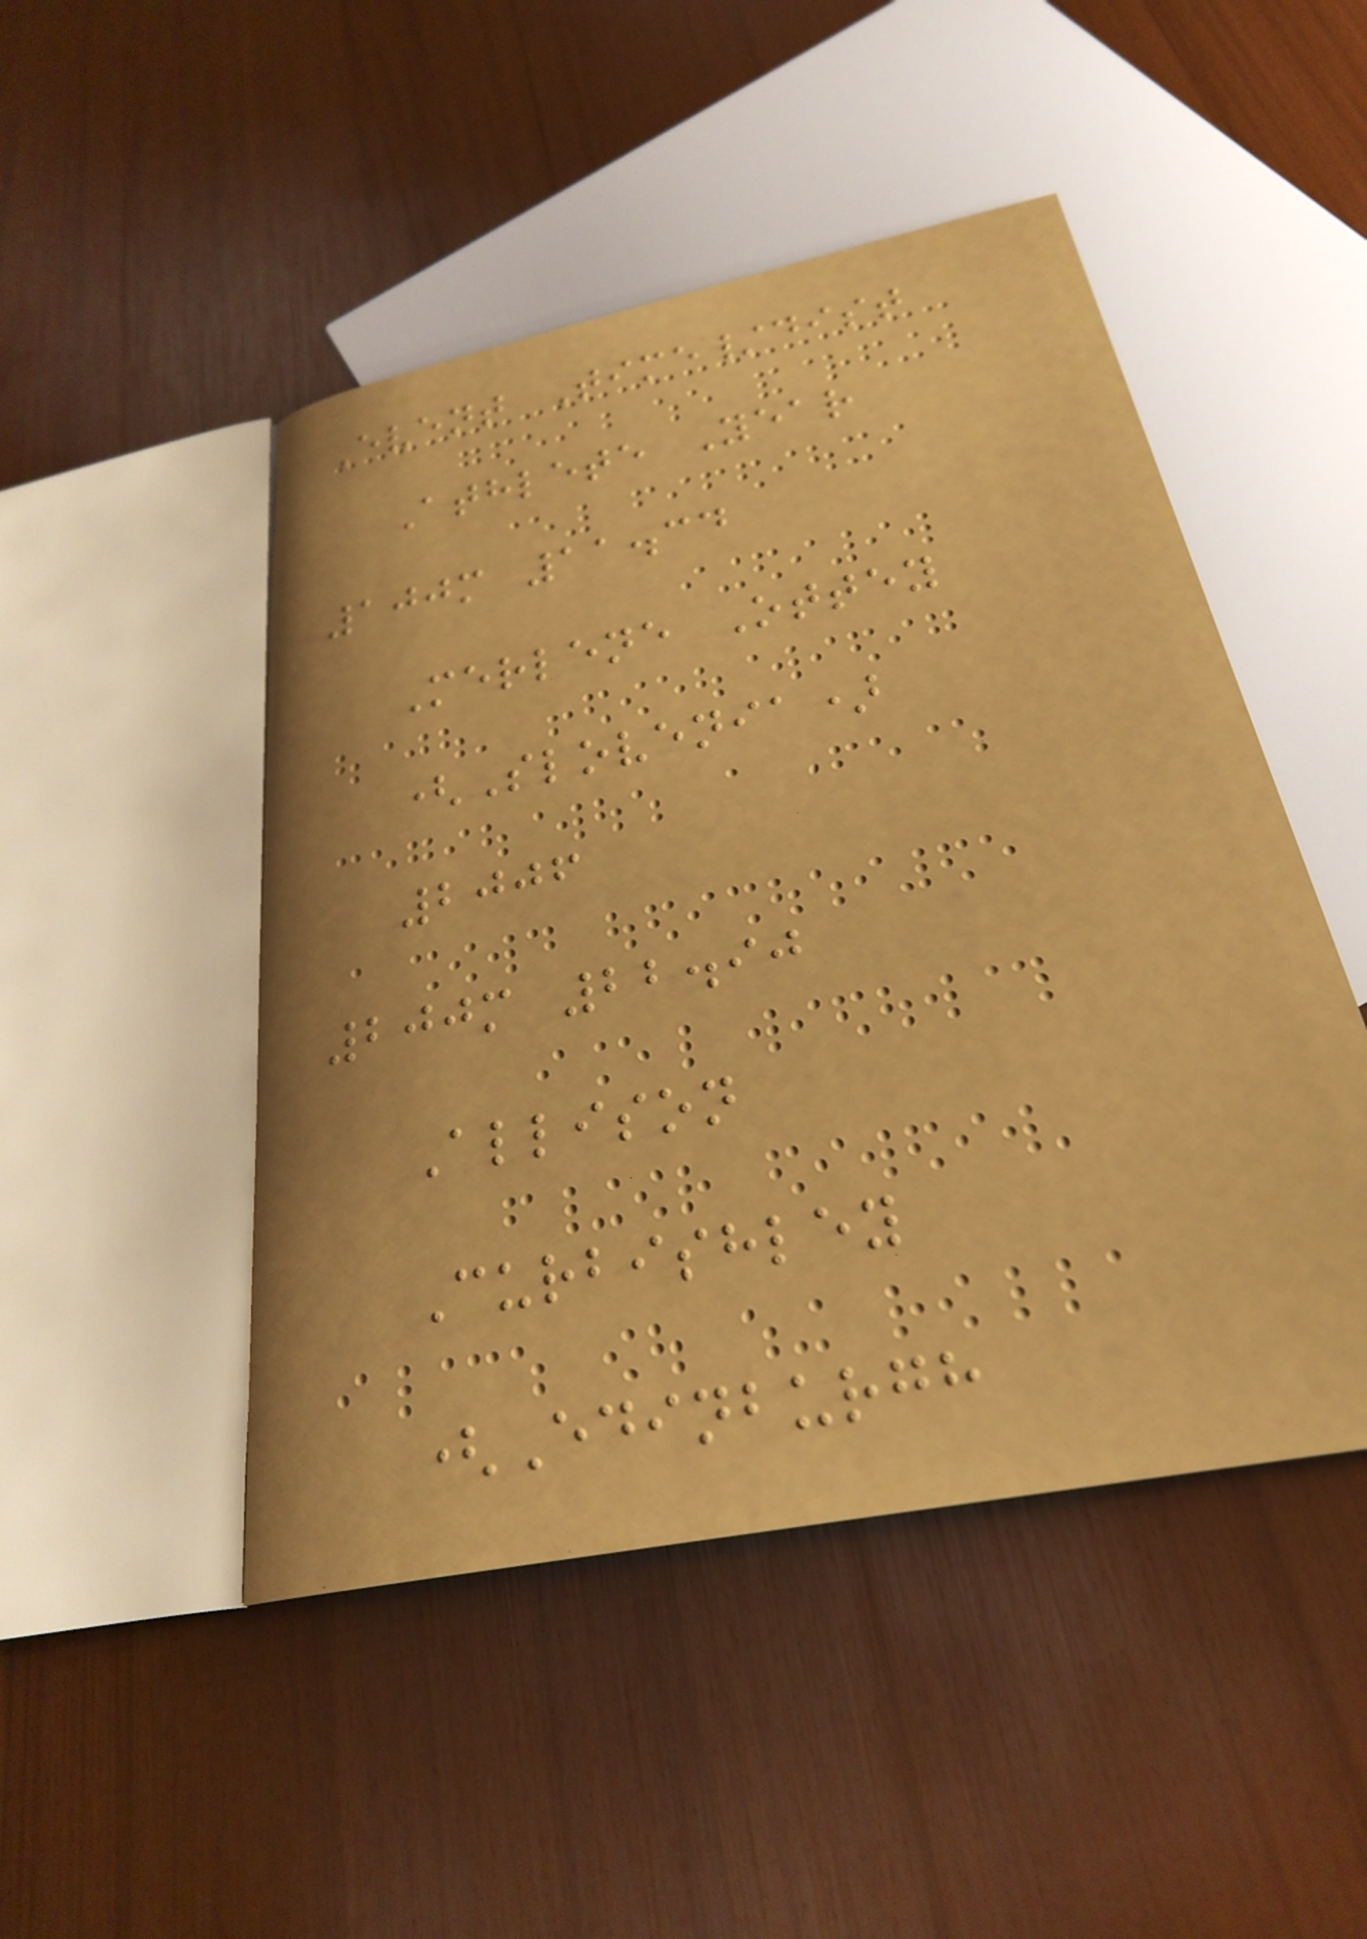Event Time/dist
Athlete Year
100m 11.34
Merlene Ottey
(Slovenia)
2006
200m 22.90
Allison
Curbishley
(Edinburgh
